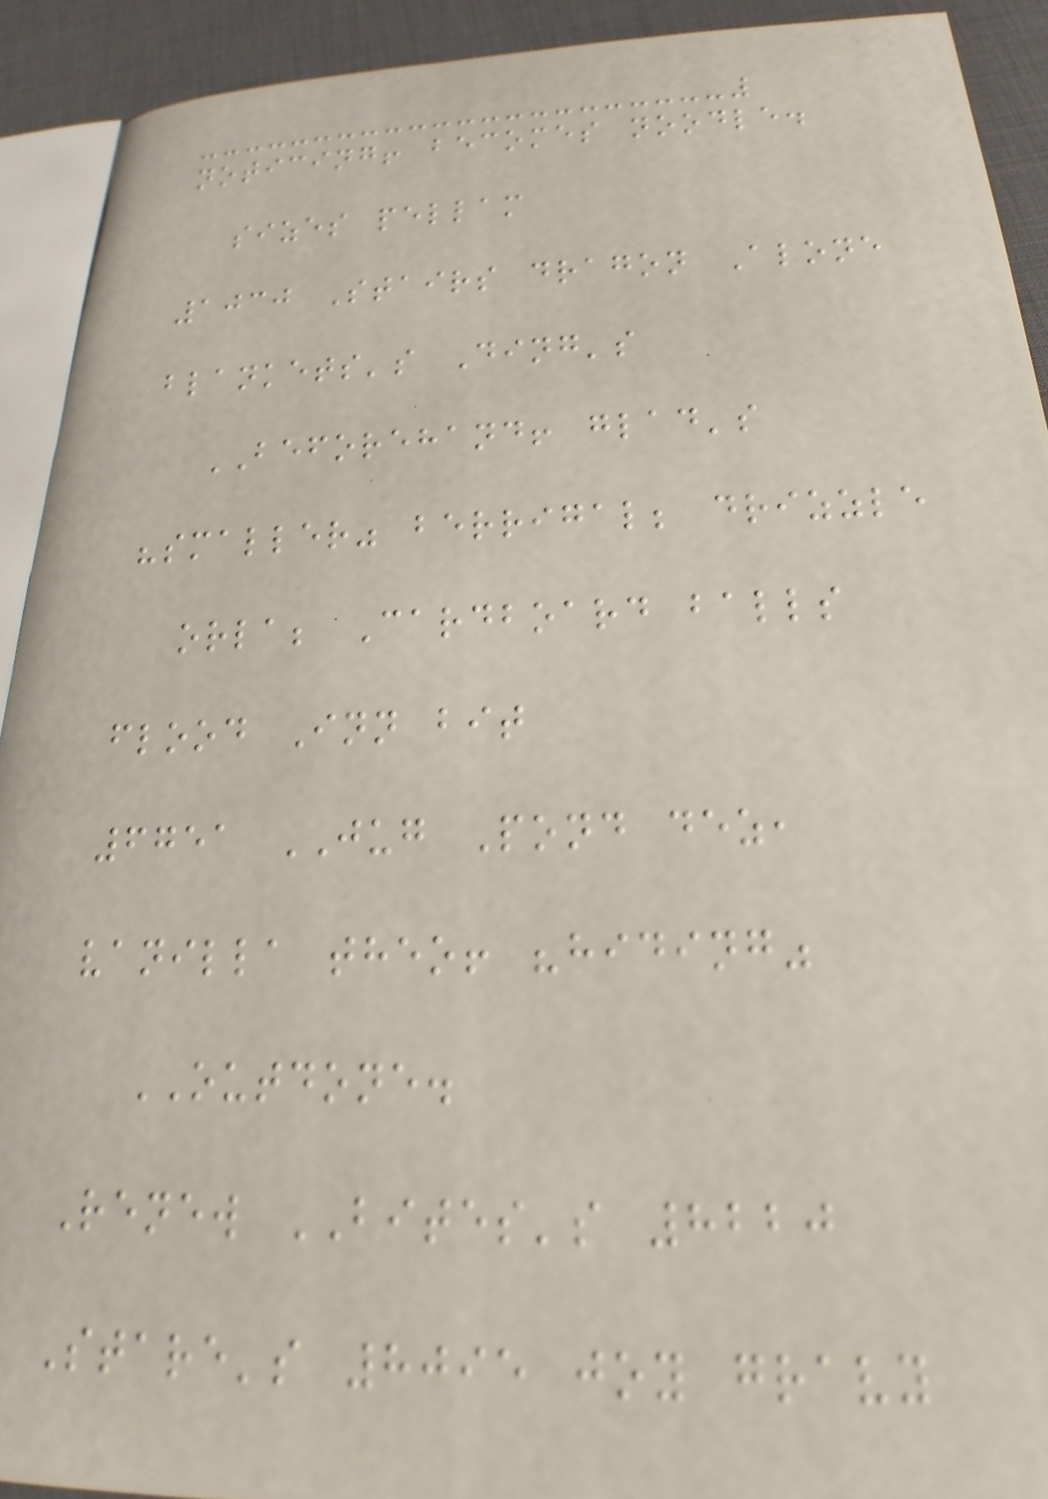noticing! becomes noodle.
sizes pellam
1030 Stairs dragon Alone
blankets's Ding's
BEFOREHAND! glad's
"smaller" berrigal; drizzle
orla; Cardboard balls
flood Inn bit
6751 JUG Pond dez,
vanilla theo! "hiding"
OUTDONE.
Renew BITES's 8220
Stare's 8095 joy gravy
